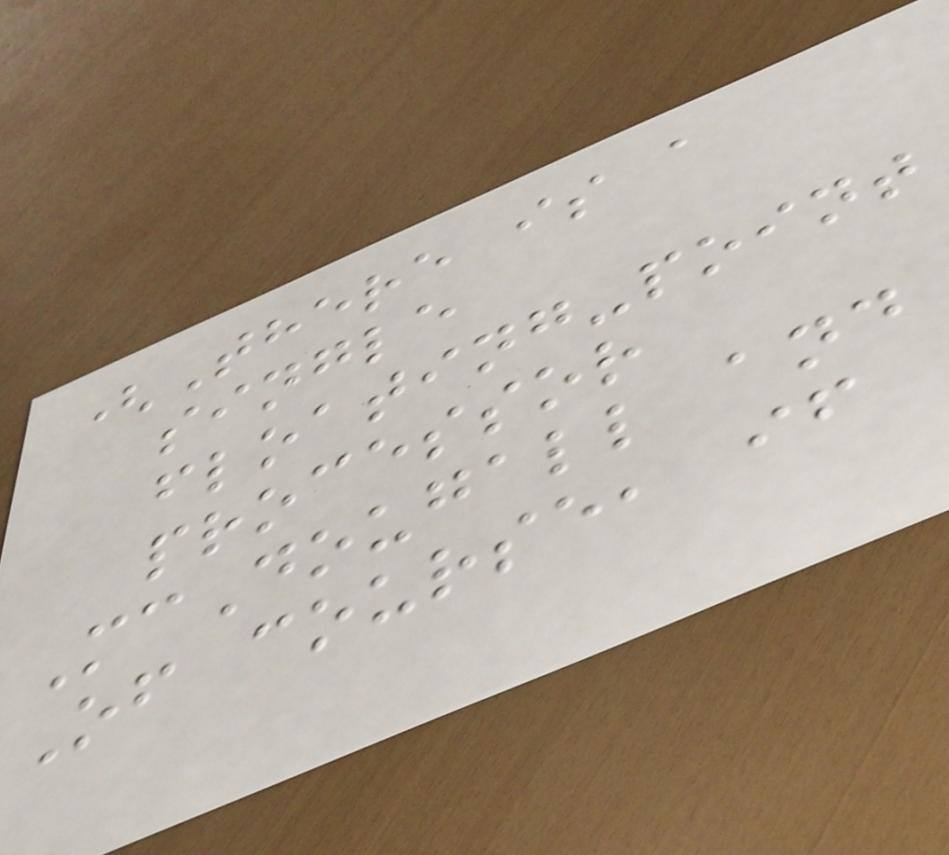(There is a
single
floating-point
processor
McDougall and
Of course, if
